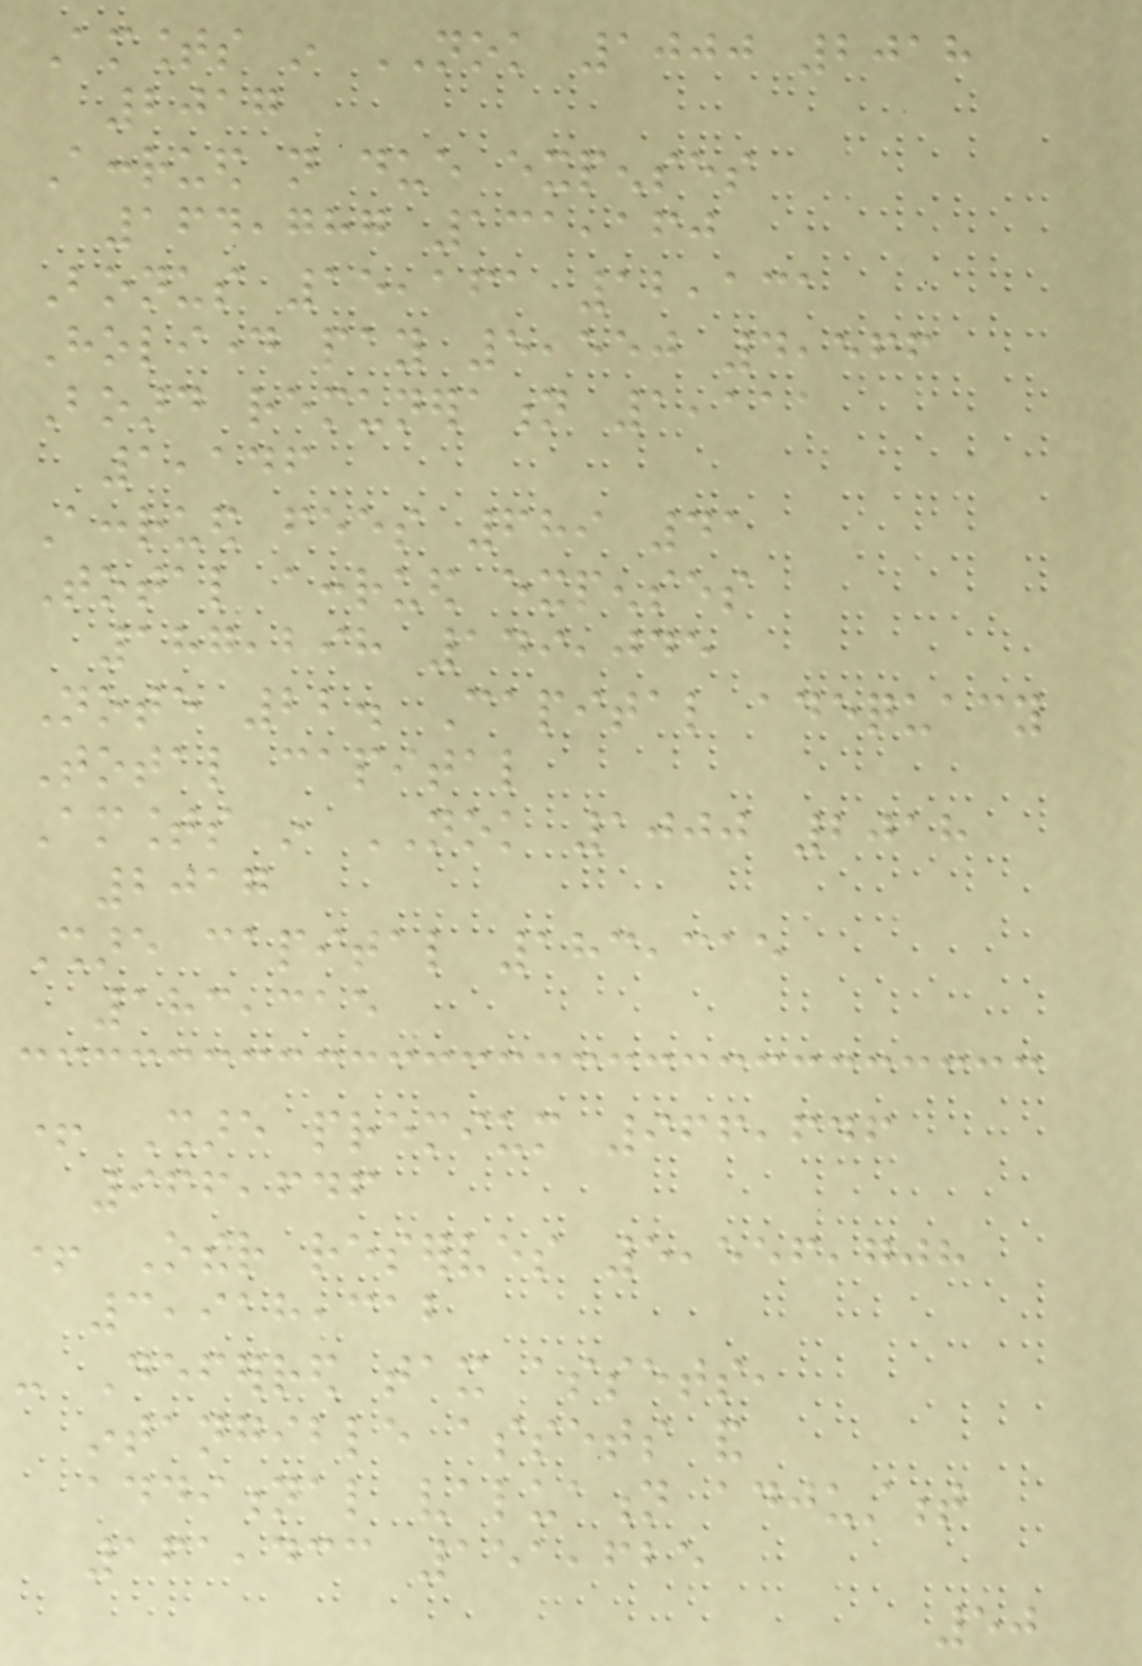Amounts in NOK 1000 2018
2017
Accrued not due expenses
164,787 131,160
Bonus 15,161 12,131
Holiday pay 5,550 4,566
Board remuneration 1,111
1,146
Accrued fees 689 41
Total accrued expenses
187,298 149,045
Note 22. Capital adequacy
Total capital
Amounts in NOK 1000 2018
2017
Share capital 183,315
183,315
+ Share premium 966,646
966,646
+ Other reserves 5,556,708
3,918,312
- Deferred tax assets,
intangible assets and
additional valuation adjustment
161,433 151,625
50
